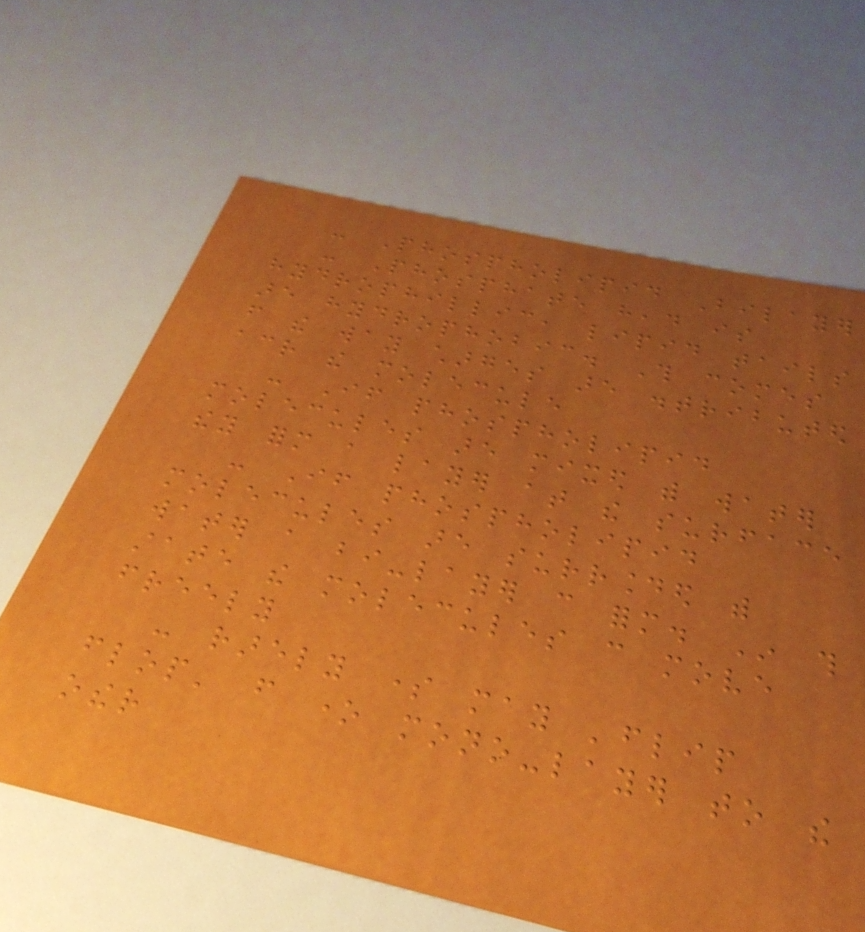- Phospholipid Bilayer
- Phosphate head is
hydrophillic, lipid tails
are hydrophobic. This comes
from the way charges are distributed
across the molecule
- If phospholipid
molecules are mixed with water
they form a layer at the surface
- If phospholipid
molecules are surrounded with
water a bi-layer can form. In this
state the molecules can move
freely
- rarely some may 'flip
flop' from one mono-layer to the
other
